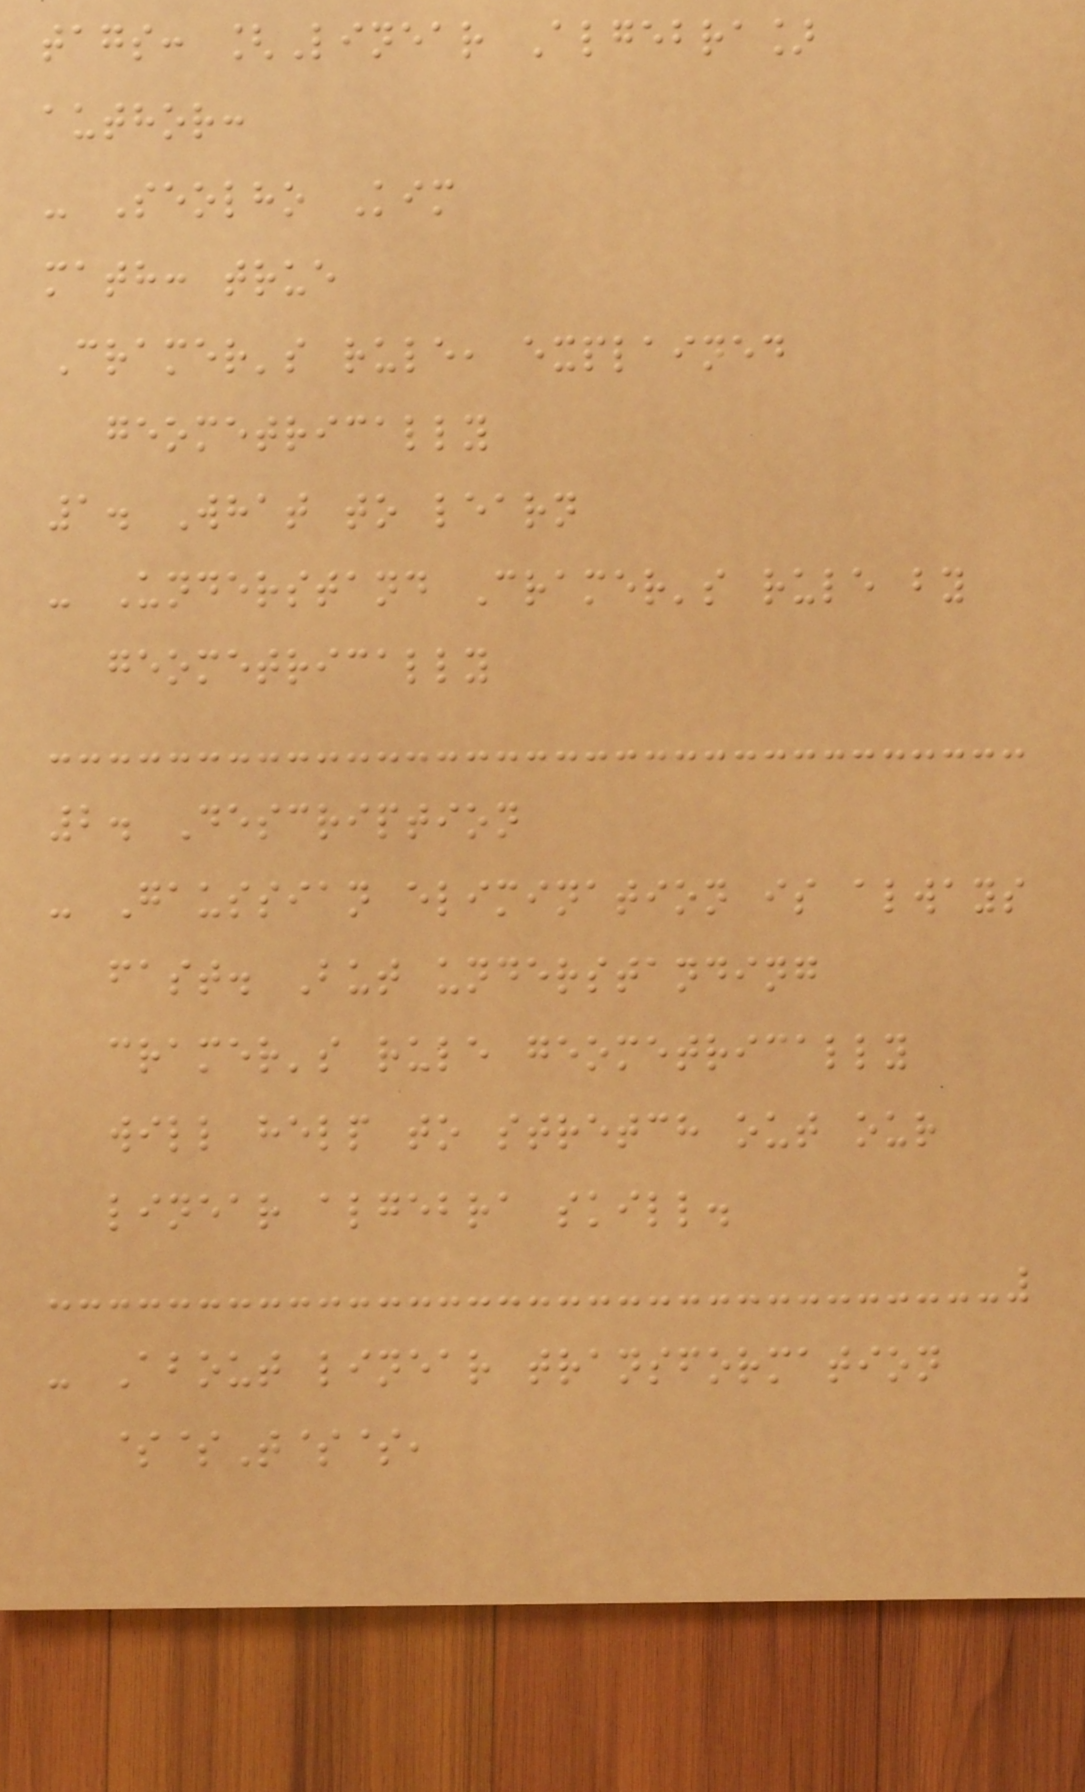tags: [Linear Algebra]
author:
- Seolho Kim
math: true
Cramer's rule, explained
geometrically
1. What to learn
- Understand Cramer's rule by
geometrically
2. Description
- Gaussian elimination is always
fast. But understanding
cramer's rule geometrically
will help to stretch out our
linear algebra skill.
- About linear transformation
$$T$$,
